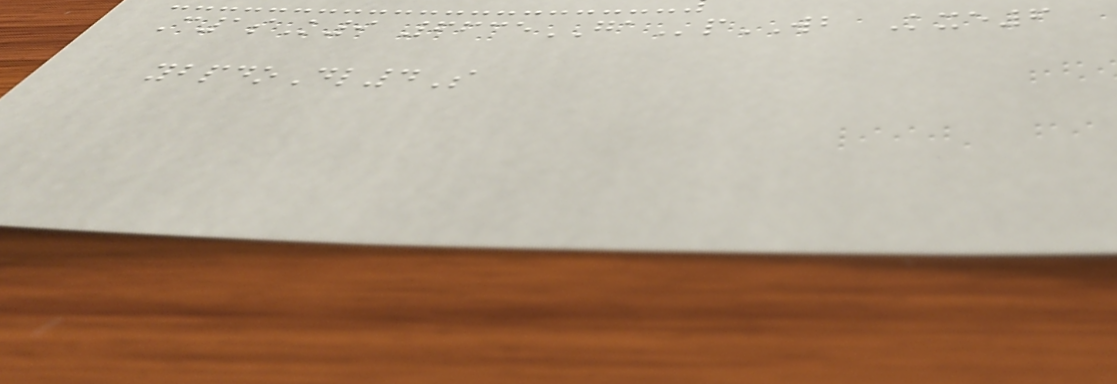C1sK9 6635GApWB Kxe6
ybpdoDl4S
